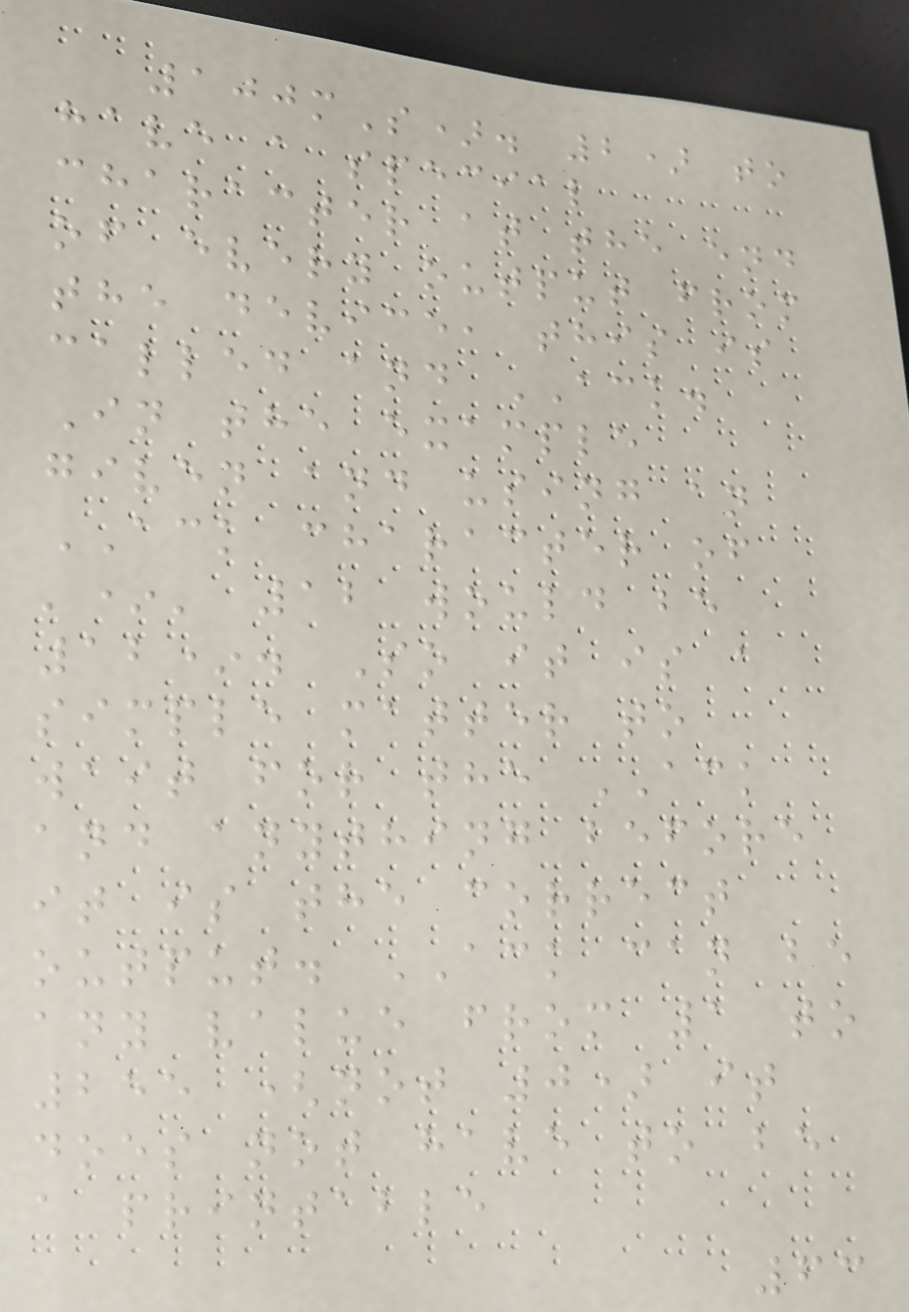100mS). 2) to
have a special
character at the end
of every output from
the device, this is
called and ACK.
In the example
given and using an
ACK character of
'*' 12 would be
12*. So it is a
simple matter to
wait for the ACK
and anything before
it is the correct
output. ACK can be
any value from 1 to
255 (not 0) it
does not have to be
a printable
63
